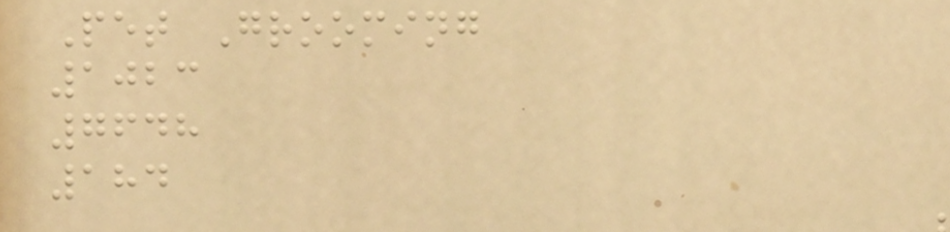Pet Grooming
1023
7648
184
